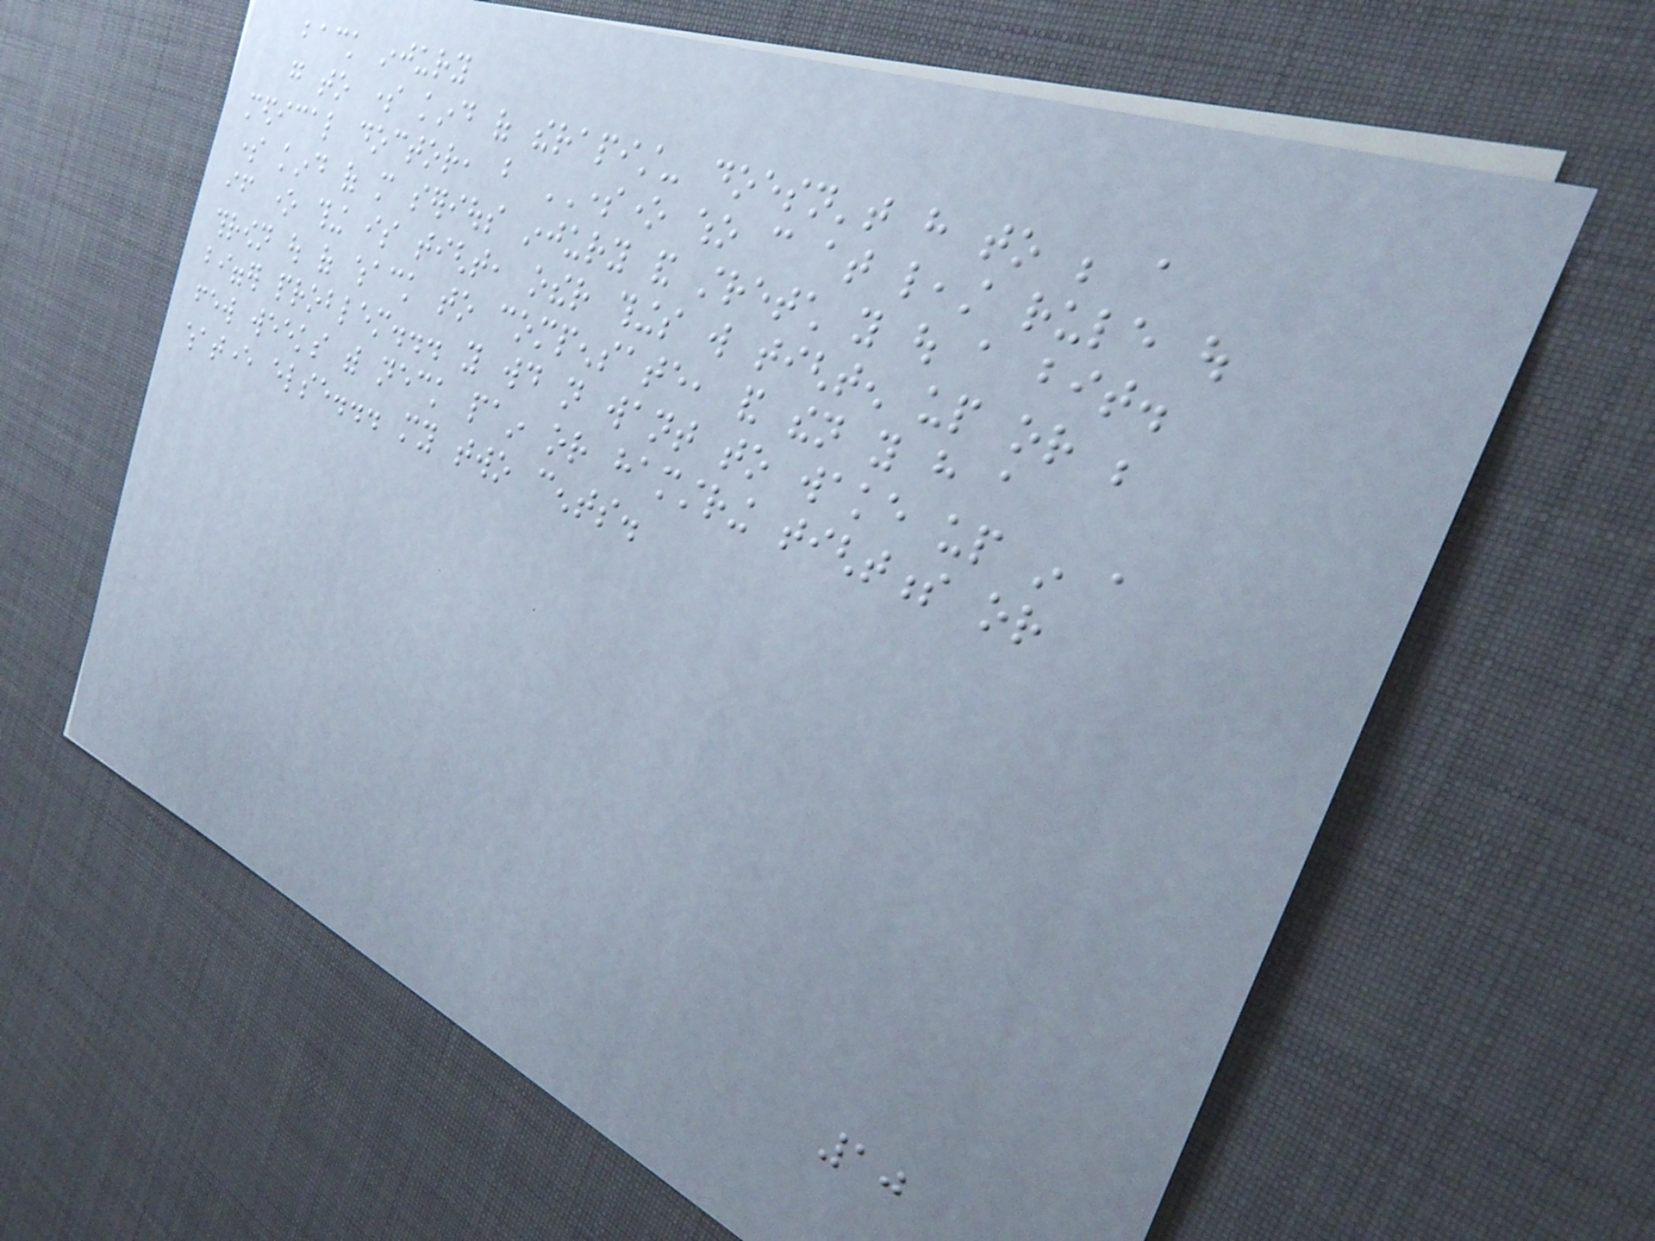back injury
go to some kind of therapist- doesn't have to be a
medical doctor, but SOMEONE who can at least rule out
some kind of more serious injury and stretch you out a bit.
if one thing is tight, other things will tighten up or be
thrown out of whack to compensate, and then you have a
bigger problem... you would not want to wake up in a
few weeks with neck pain or hamstring tightness or
whatever else... my two cents.
10
